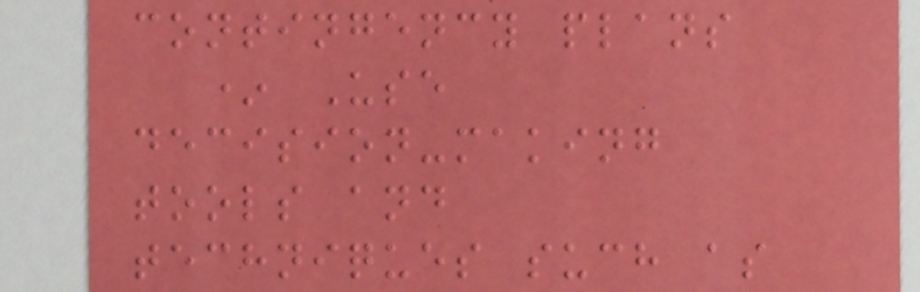contingency plans
* Use
decision-making
tools and
techniques such as
